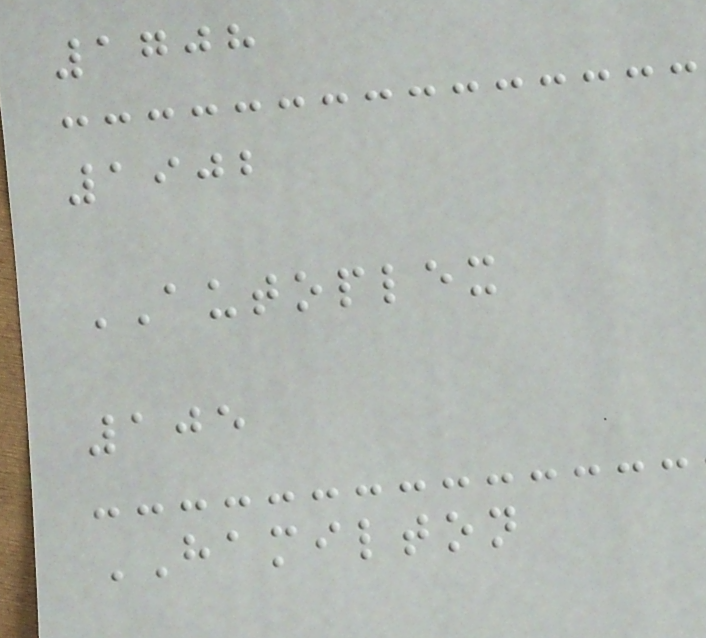1708
1902
AUTOPLEX
105
HAMILTON
